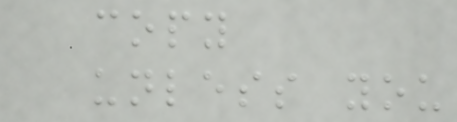copy
unless you
